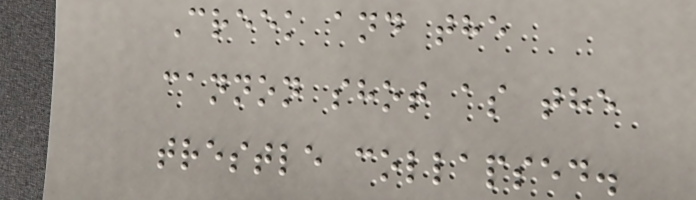Creek and the
cannon shot as the
trestle collapsed.
